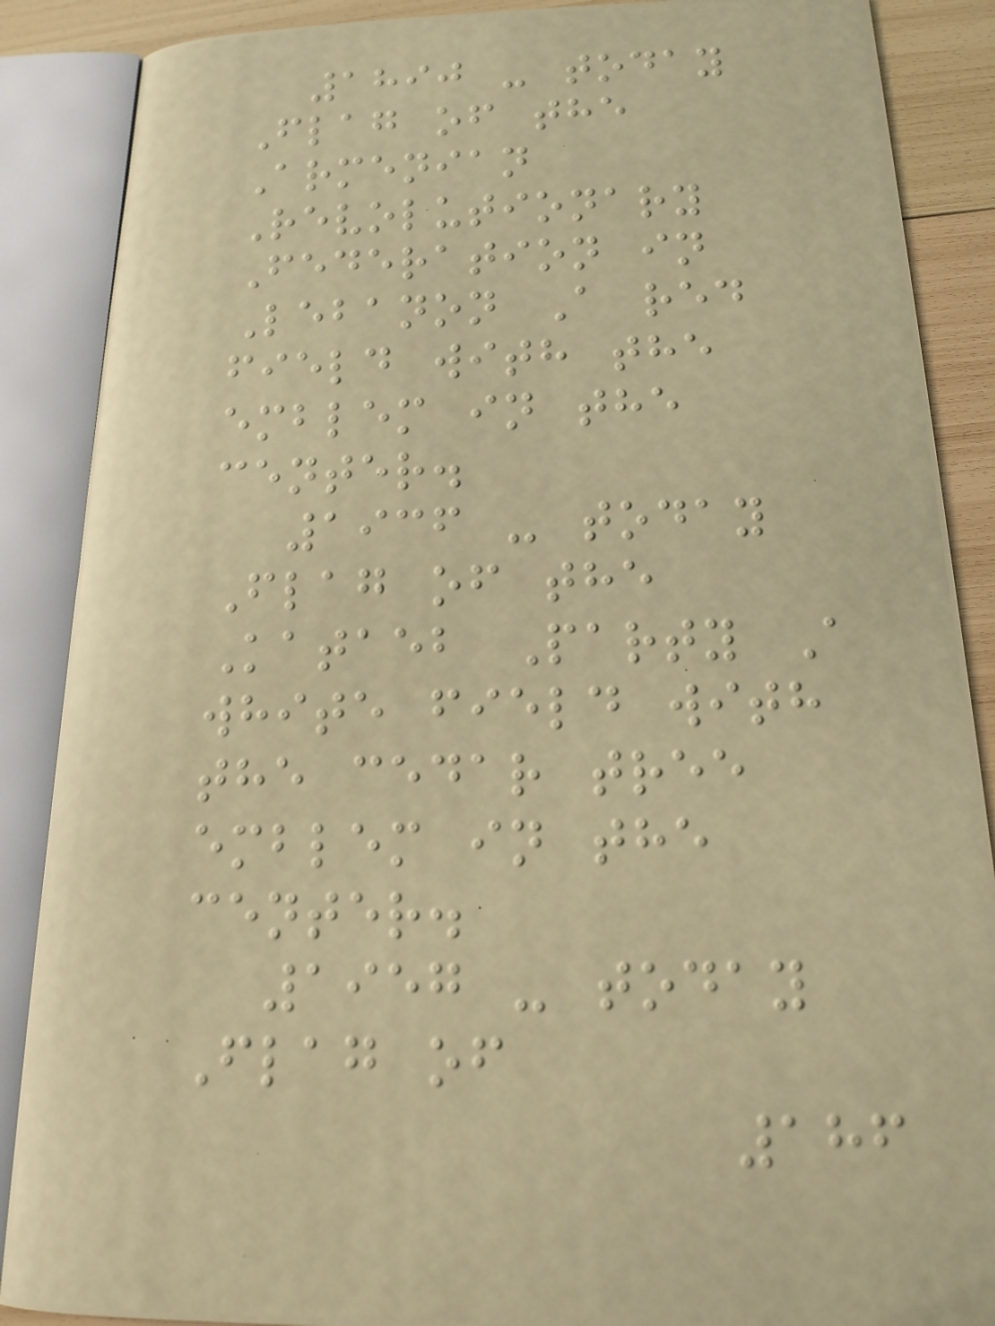1890 - today
Flag of the
Armenian
Revolutionary
Federation in
Lebanon A red
field with the
emblem in the
center.
1936 - today
Flag of the
Kataeb Party A
white field with
the cedar tree
emblem in the
center.
1957 - today
Flag of
186
